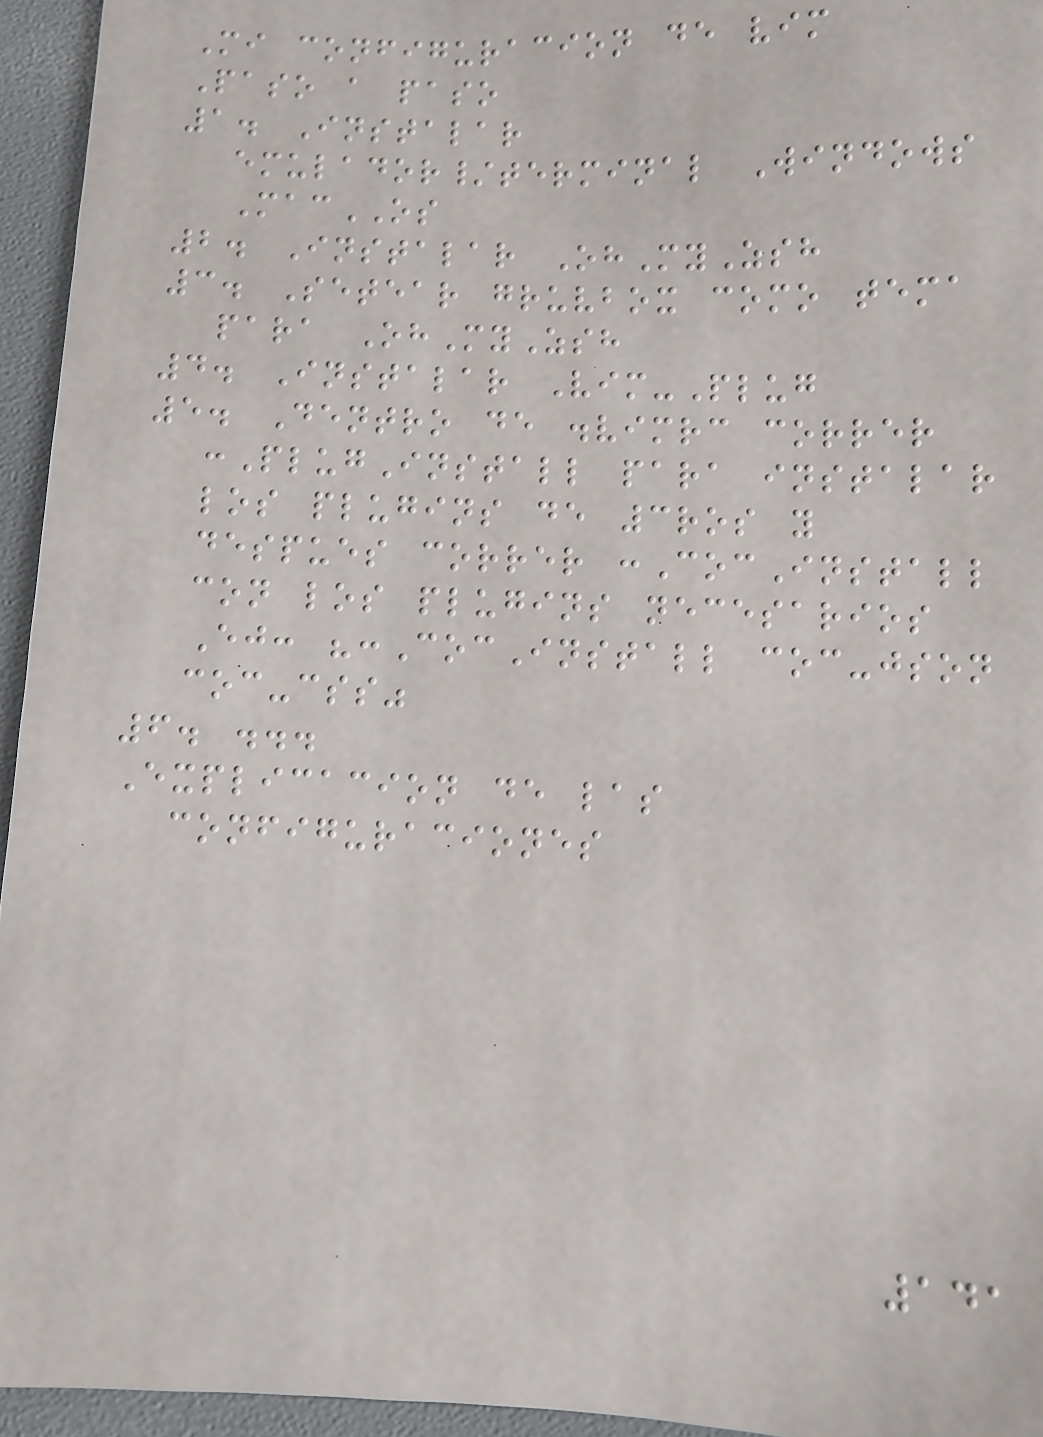Mi configuracion de vim
Paso a paso
1. Instalar
emulador/terminal Windows
MacOS
2. Instalar OhMyZsh
3. Setear gruvbox como tema
para OhMyZsh
4. Instalar Vim-Plug
5. Dentro de .vimrc correr
:PlugInstall para instalar
los plugins de 3ros y
despues correr :CocInstall
con los plugins necesarios
Ej: ":CocInstall coc-json
coc-css"
6. ...
Explicacion de las
configuraciones
141
